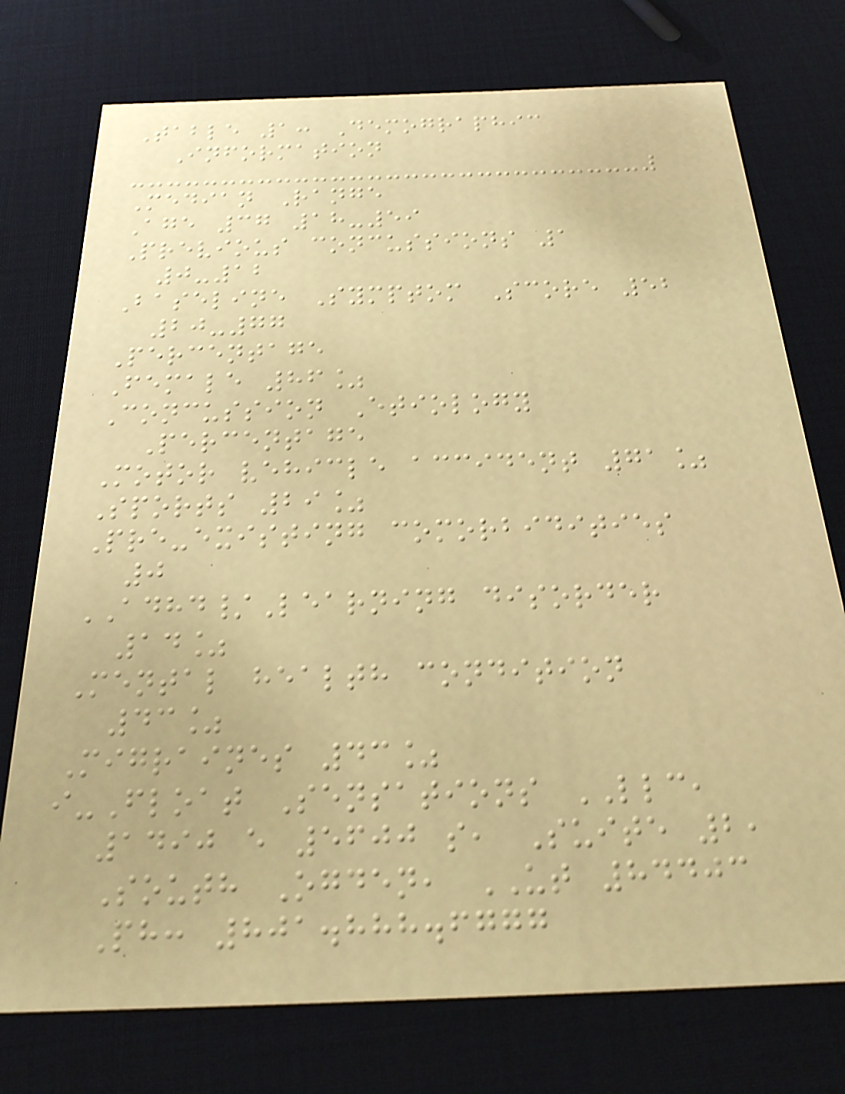Table 1: Demographic
Information
Median Range
Age 37 18-59
Previous concussions 1
0-12
Baseline Symptom Score 52
20-77
Percentage
Female 86%
Concussion Etiology
Percentage
Motor vehicle accident 71%
Sports 29%
Pre-existing comorbidities
0
ADHD/Learning disorder
14%
Mental health condition
43%
Migraines 43%
i-Float Sensations LLC,
1490 e 5600 s, Suite 2,
South Ogden, UT 84403
Ph: 801.888.6777
